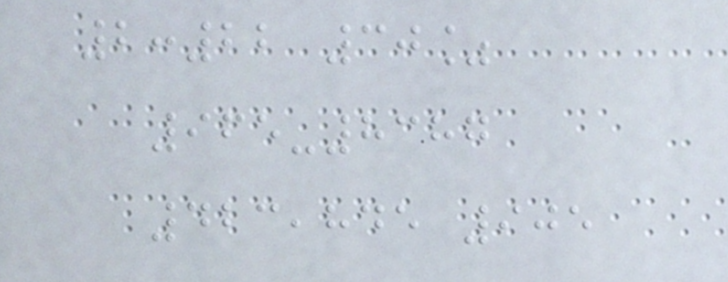2:22 30%
965-8387
423,845 905
